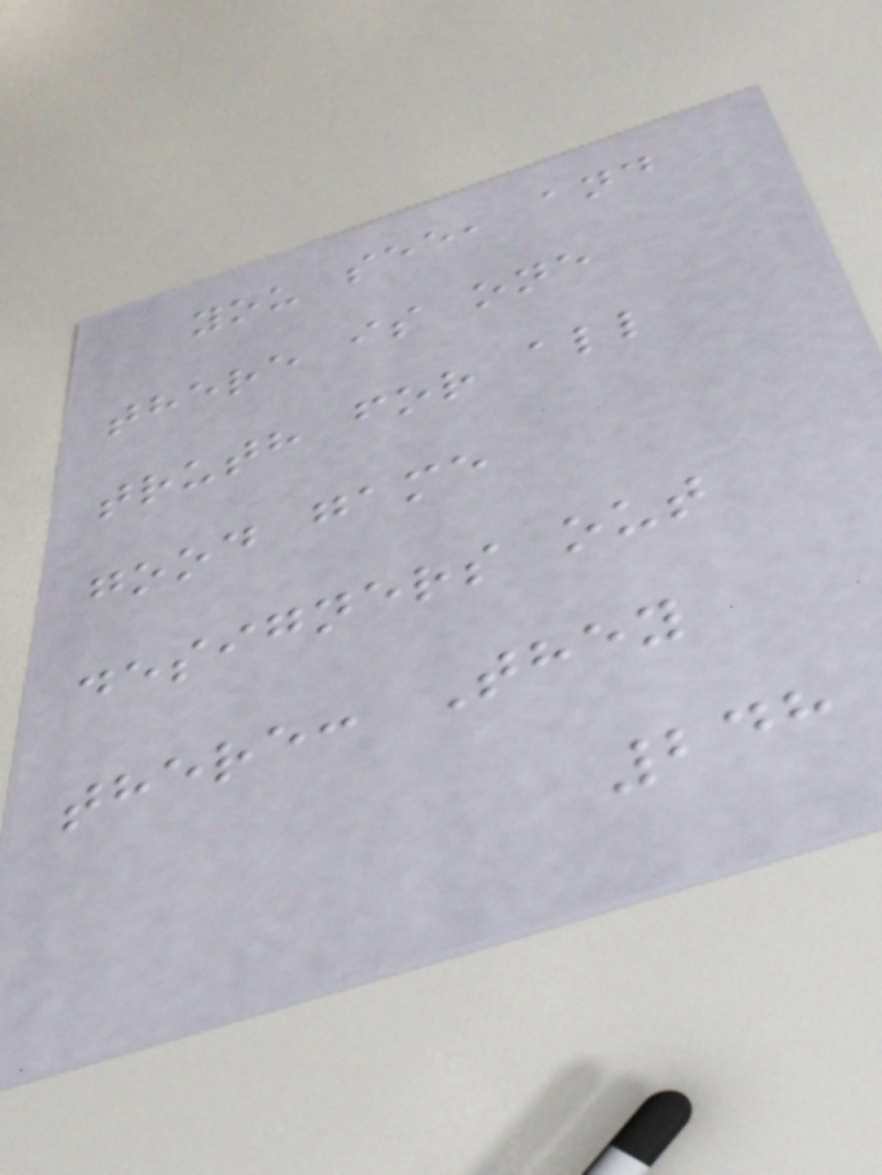you see, and
there is one
truth for all
good game
designers out
there: They
248
